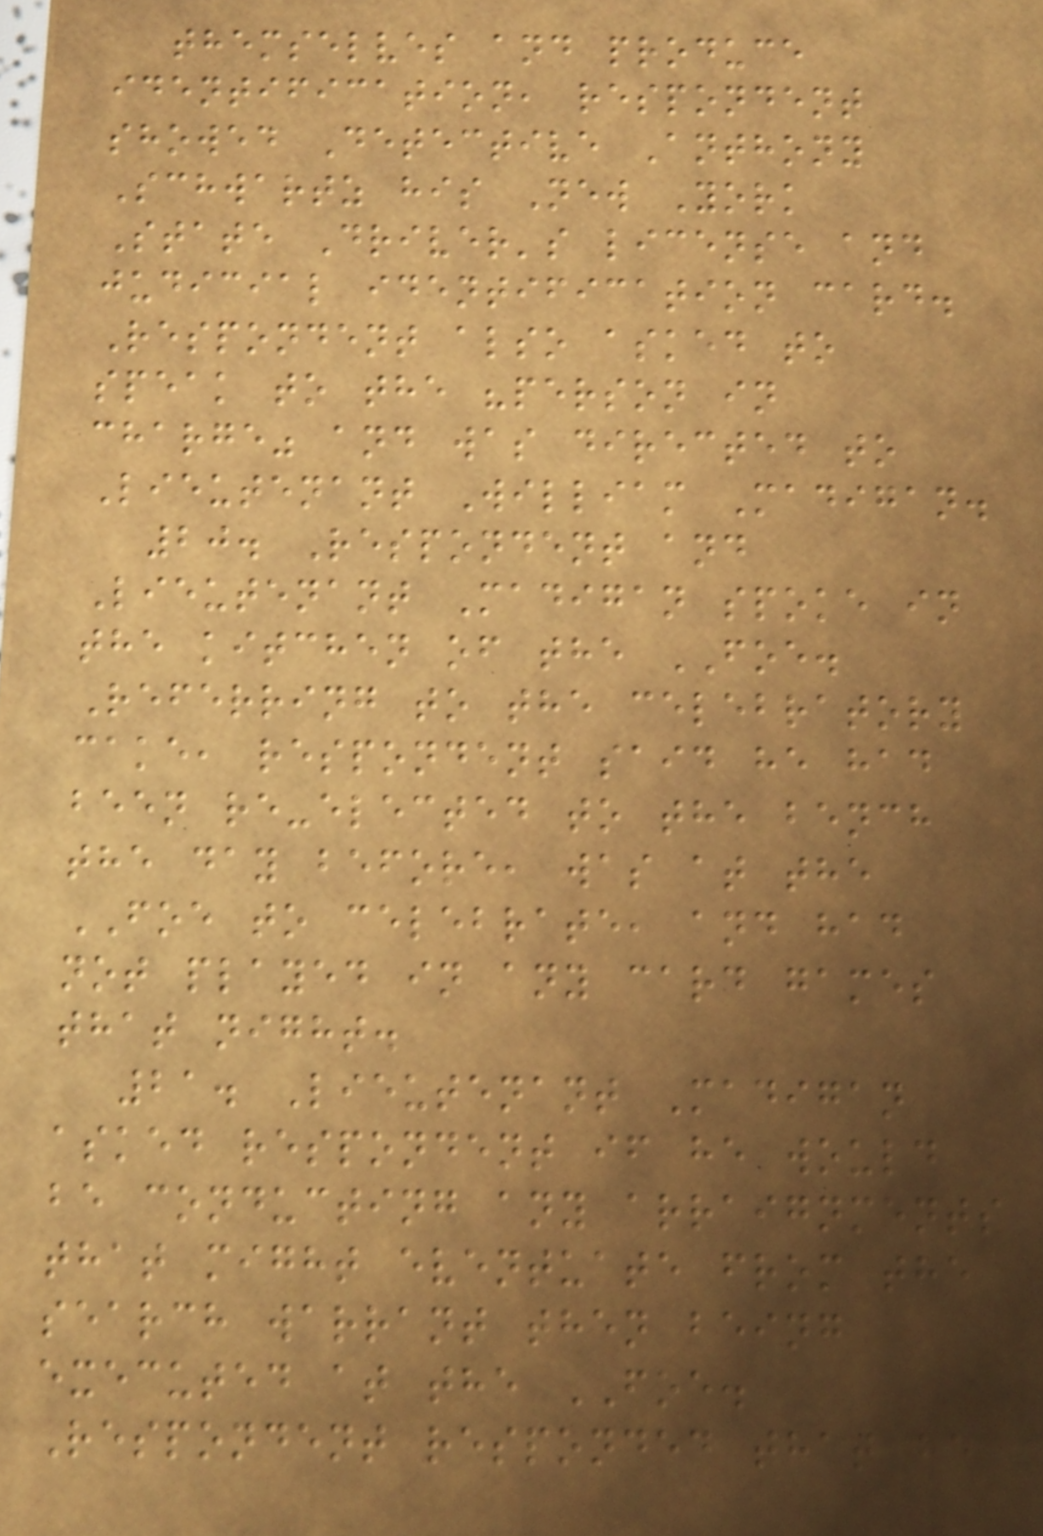themselves and produce
identification, respondent
showed Detective Anthony
Schwartz his New York
State Driver's license and
judicial identification card.
Respondent also asked to
speak to the "person in
charge" and was directed to
Lieutenant William Madigan.
20. Respondent and
Lieutenant Madigan spoke in
the kitchen of the FOE.
Referring to the celebratory
cake, respondent said he had
been re-elected to the bench
the day before, was at the
FOE to celebrate, and had
not played in any card games
that night.
21. Lieutenant Madigan
asked respondent if he would
be conducting any arraignments
that might eventuate from the
search warrant then being
executed at the FOE.
Respondent responded that he
